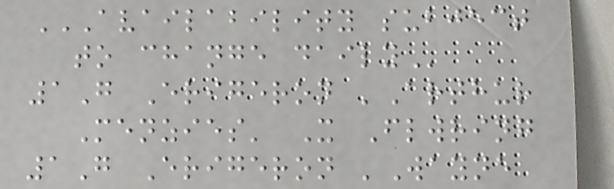AVAILABILITY SUBJECT
TO CHANGE DAILY
1G Erigeron 'Arthur
Menzies' X Flwring
1G Erigeron 'Wayne
